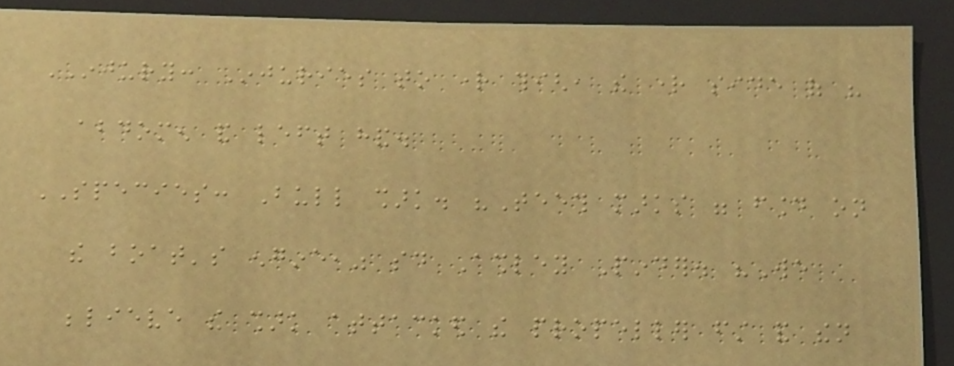INJURY: Injuries to right thigh, the right side of his
abdomen and left hand.
SPECIES: Bull shark. "Teeth marks were found on
the boat's engine," said Ashley Pinder. "We
believe the shark attacked the propeller first and then
